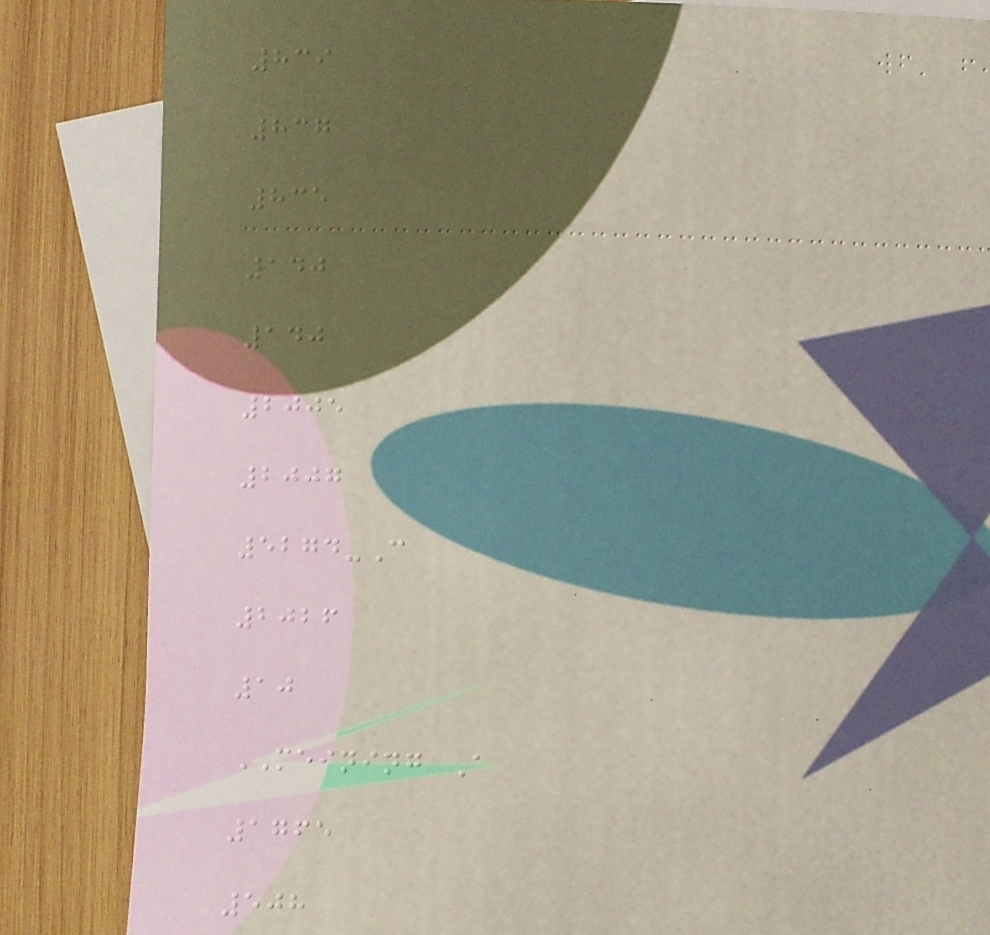839
837
835
140
140
2005
2007
5274-C
2026
10
MEINING A
1765
508
